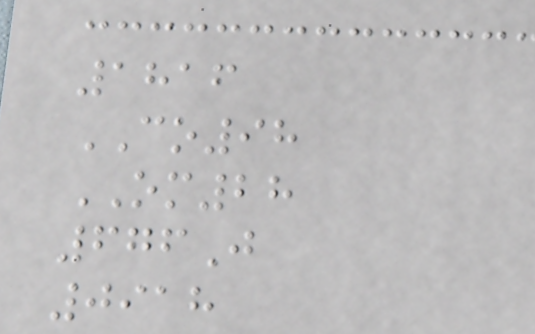1816
CO98
OM28
676J
0918
